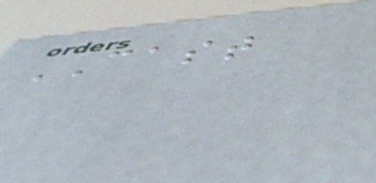CAST
